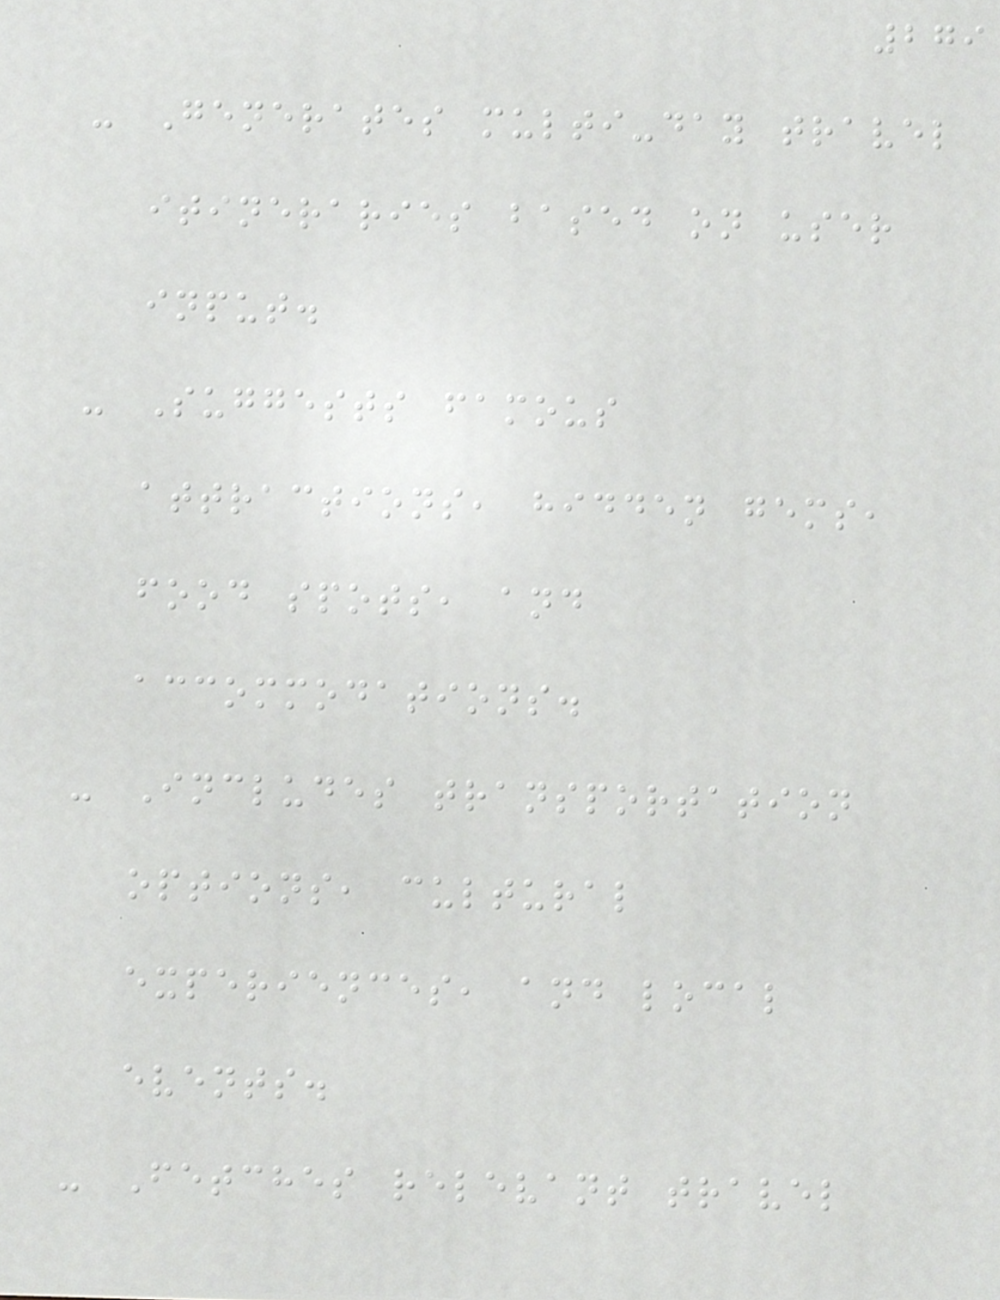279
- Generates multi-day travel
itineraries based on user
input.
- Suggests famous
attractions, hidden gems,
food spots, and
accommodations.
- Includes transportation
options, cultural
experiences, and local
events.
- Fetches relevant travel
